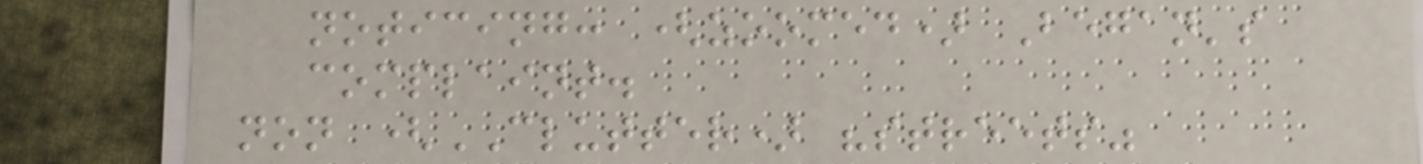noticing: (zoomed) Began's
complaint.
non (CLUTTER) "streets"
